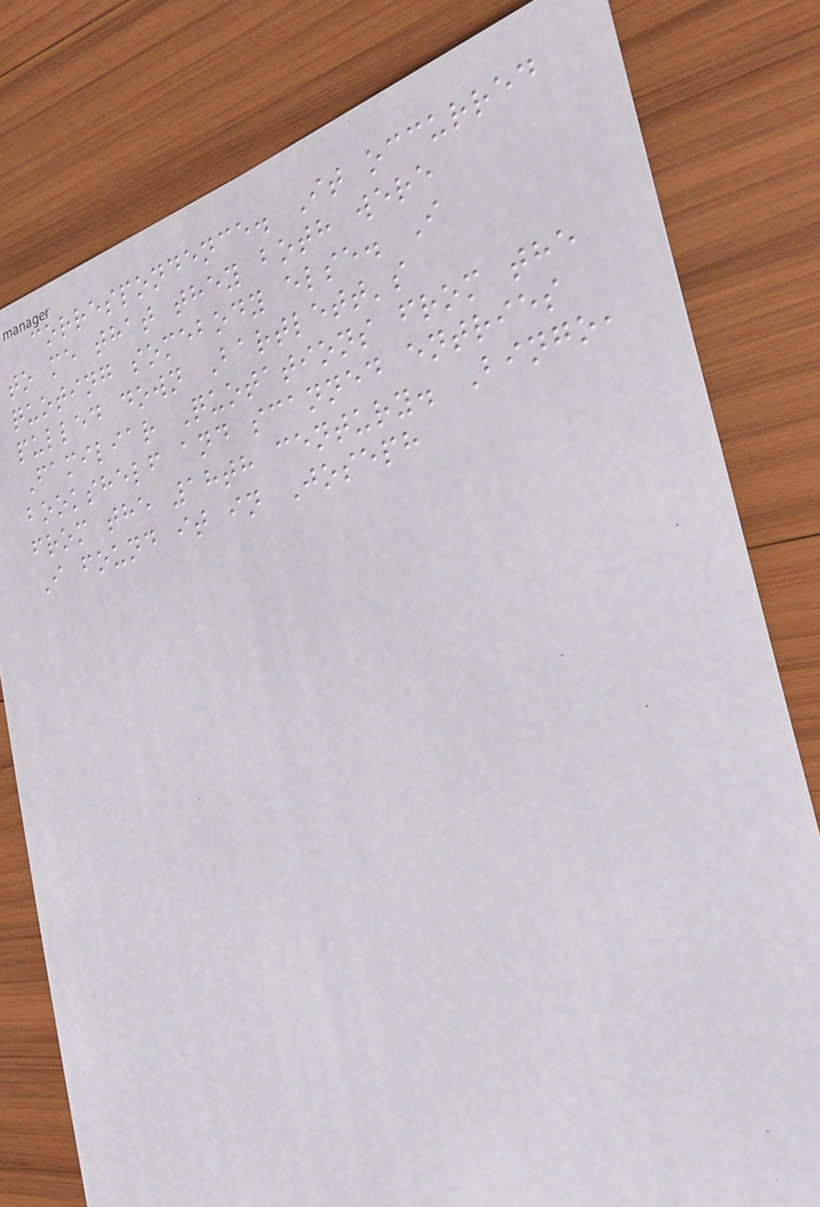correspondence. It occurred
to me that they both were
quoting somebody else. I
pulled down Bartlett's
Familiar Quotations from the
bookshelf and scanned entries
from the 18th century. Bingo,
I found it in Joseph
